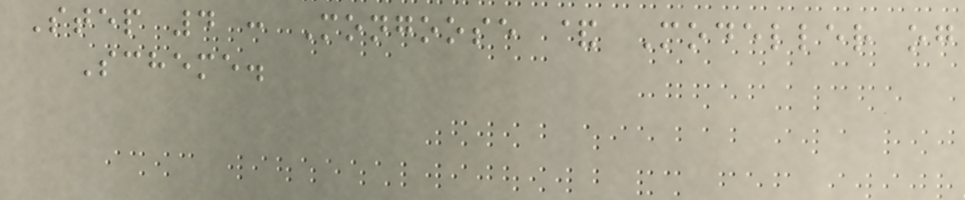Step 4 : Mongoose & Modeller og
Scheme.
